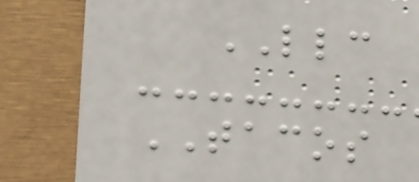LLC
TACOS
